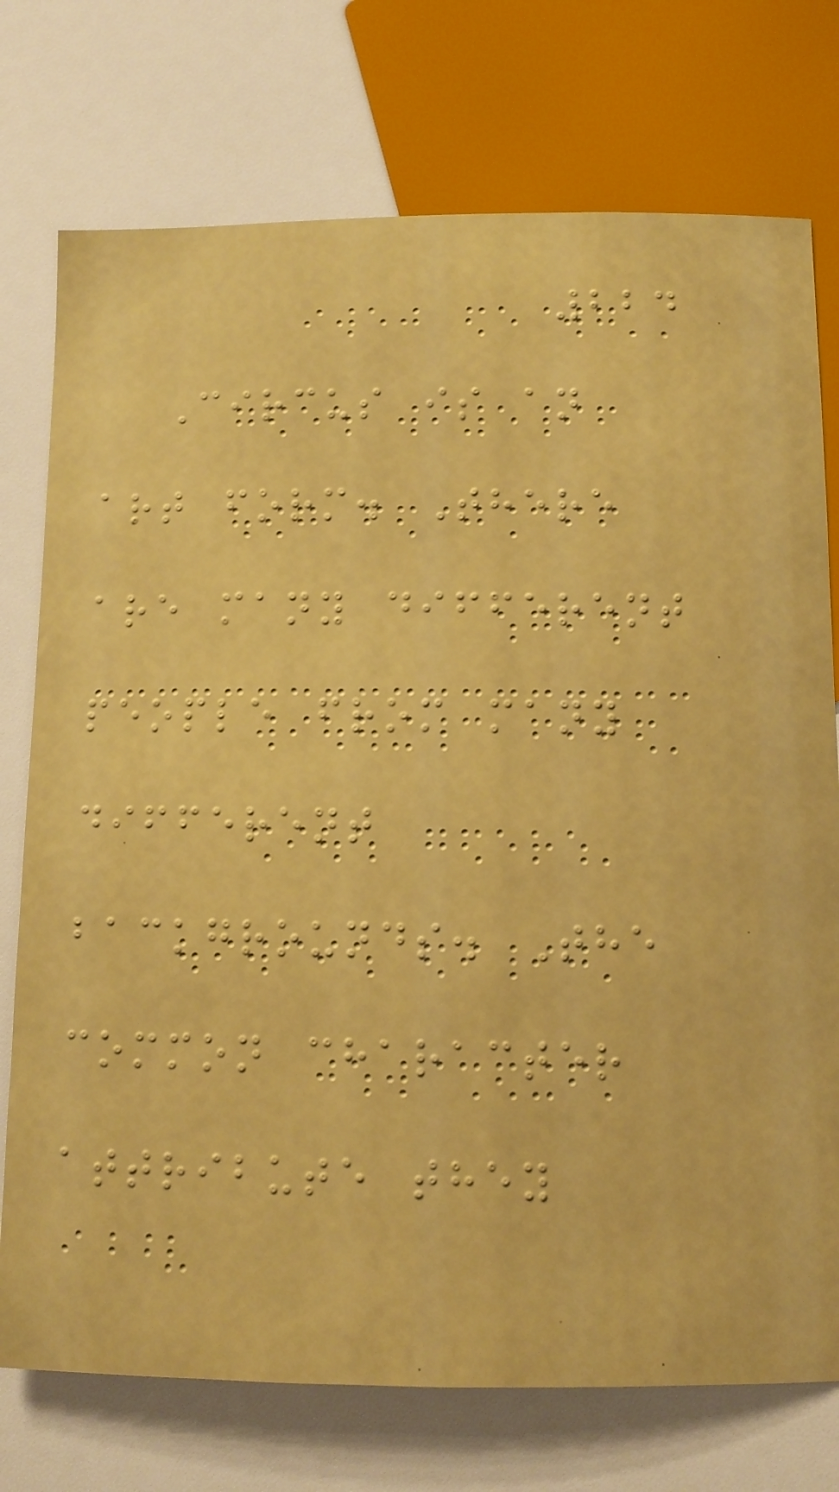224
Circus is an
art form. There
are many different
people from many
different
backgrounds. The
common character
attribute they
